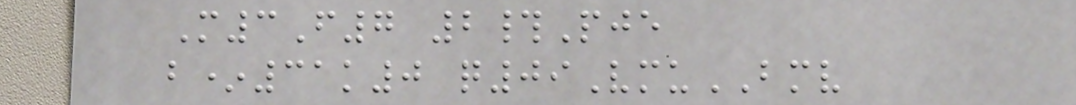M3F7 2#Pje
b*31k0 q09VmuBMV
